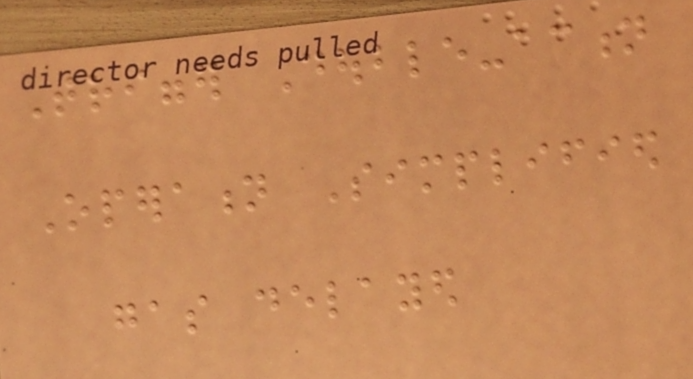Trigger Double-action
Operation Simplified
gas delayed
